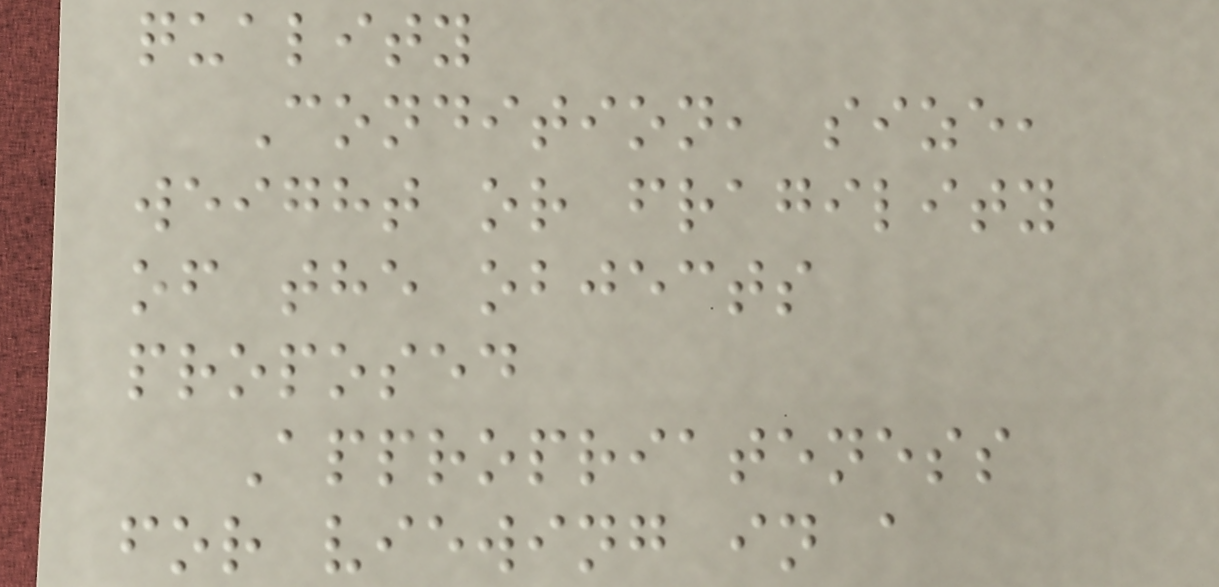quality
Condition, size,
weight or fragility
of the objects
proposed
Appropriateness
for viewing in a
